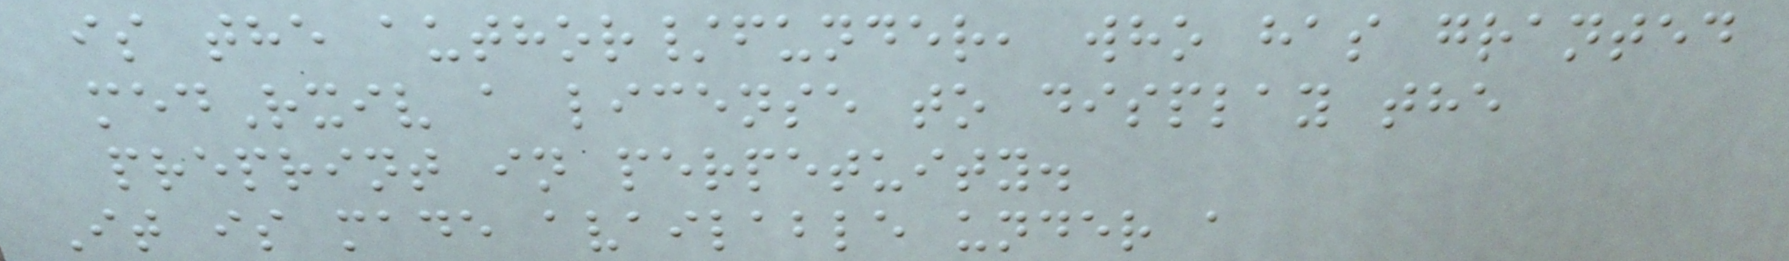is the author/funder, who has granted
medRxiv a license to display the
preprint in perpetuity.
It is made available under a
